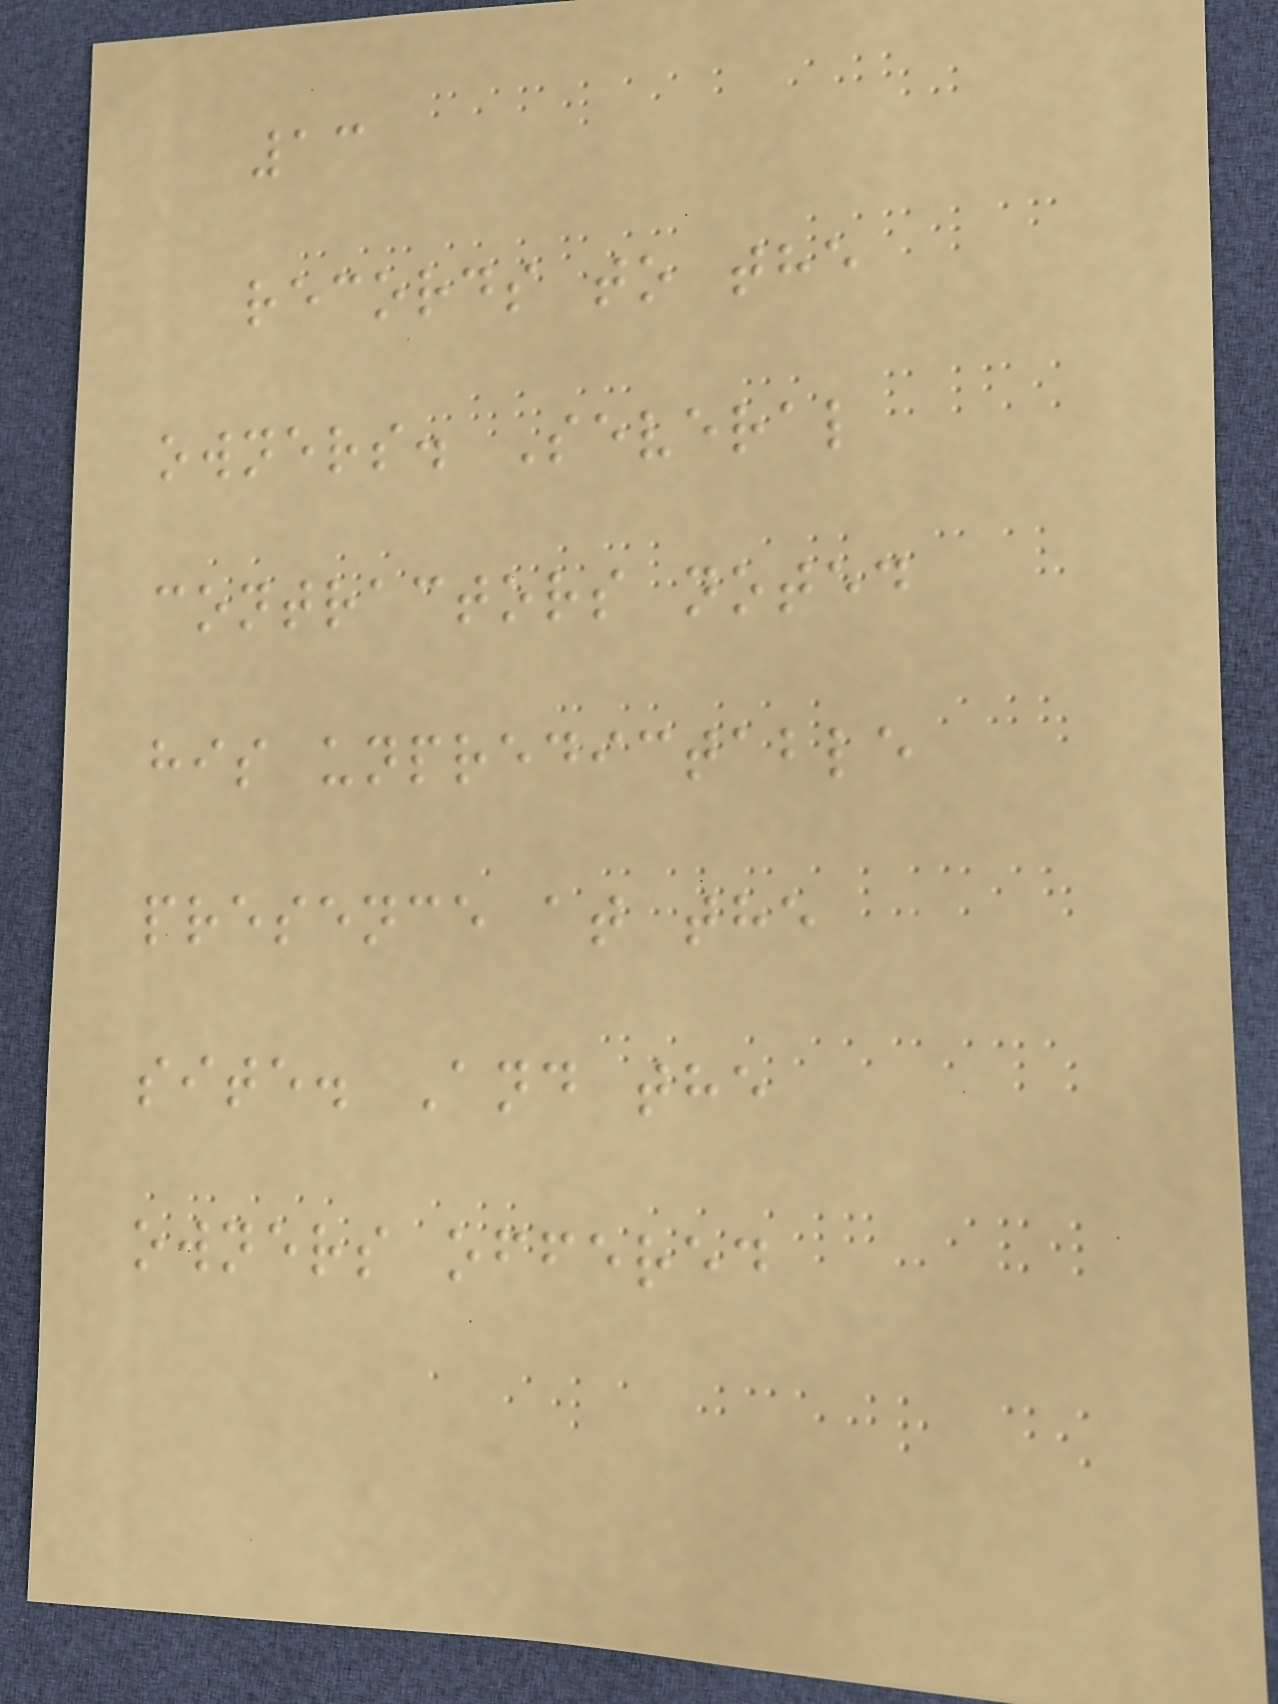13
records to the
owners. Several
contractors noted
his unpredictable
presence at the
site. And the
owners offered
